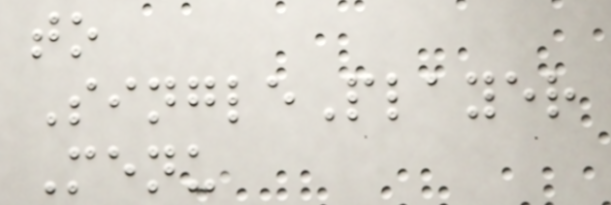to
SinglePlayer
Menu
